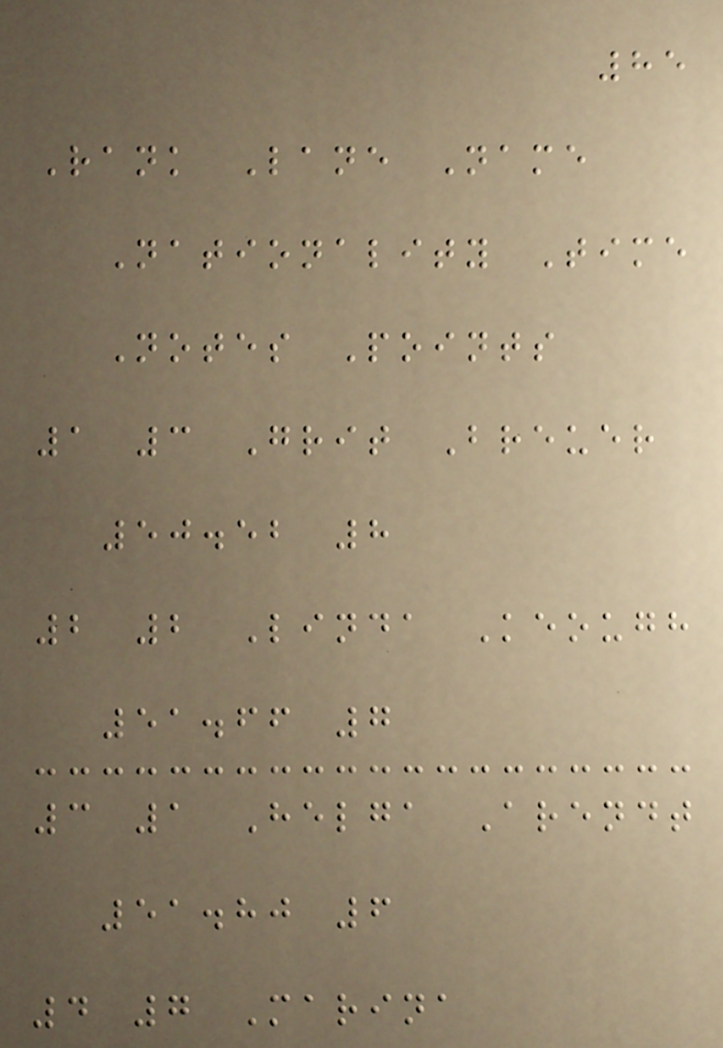85
Rank Lane Name
Nationality Time
Notes Points
1 3 Grit Breuer
50.52 8
2 2 Linda Keough
51.66 7
3 1 Helga Arendt
51.80 6
4 7 Marina
